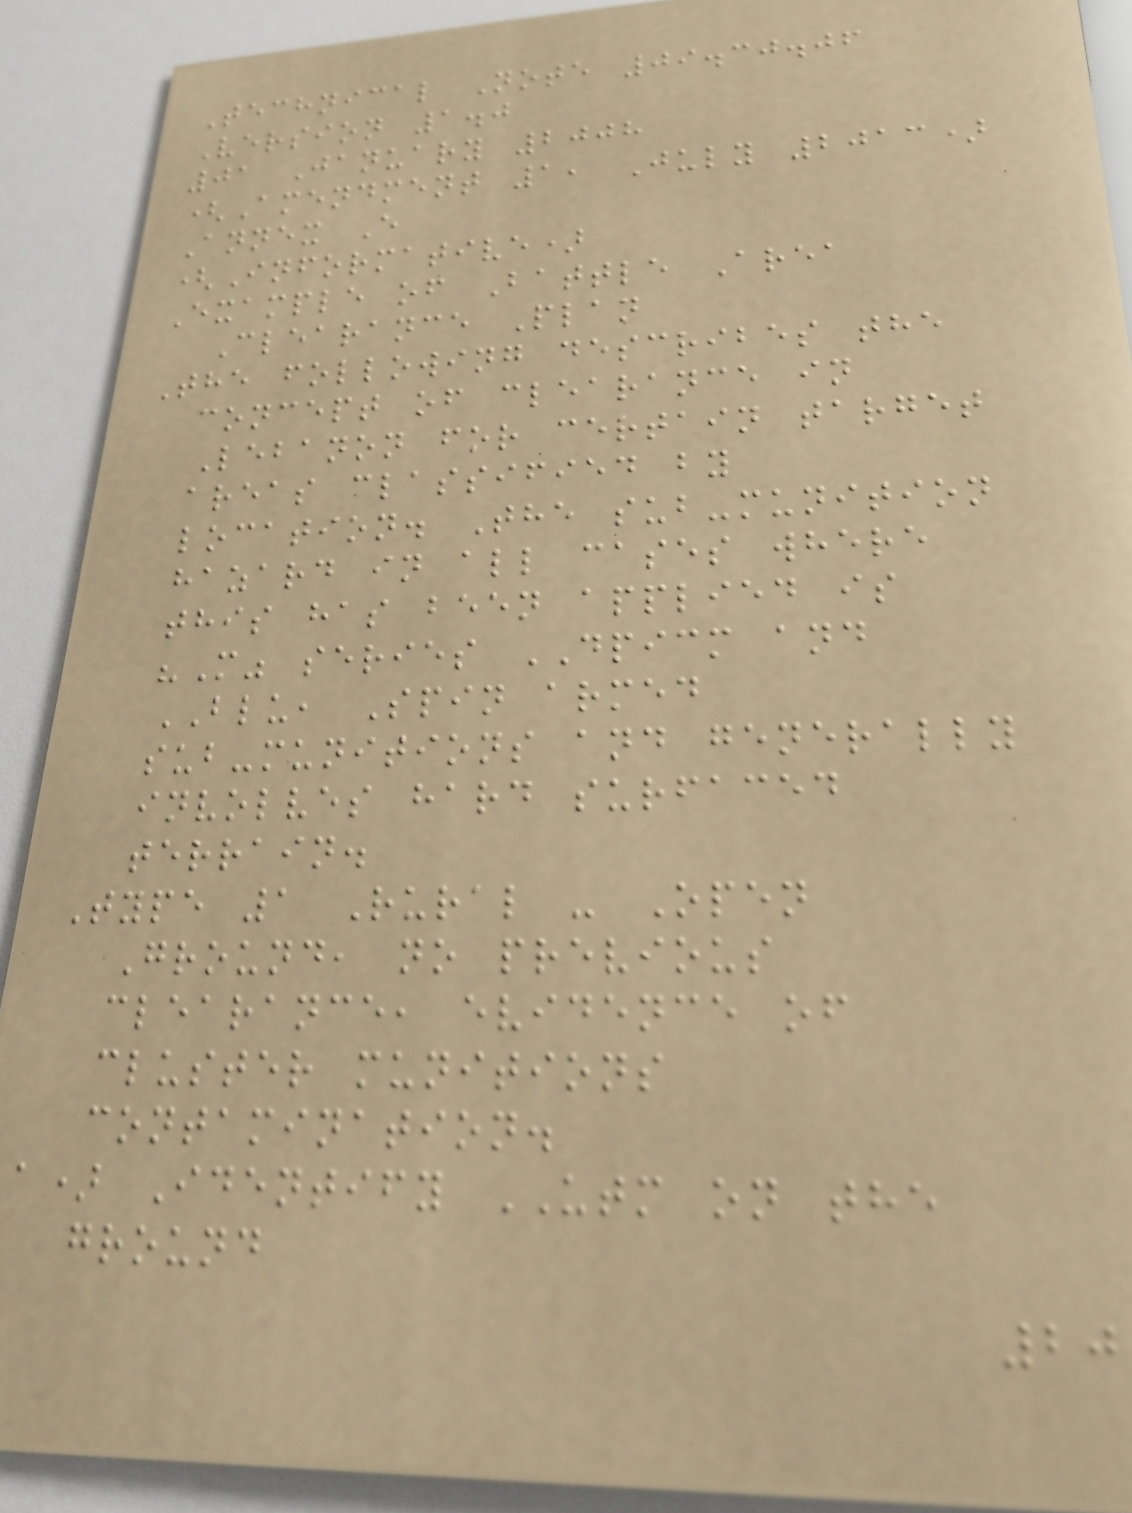Technical Note 09.30.06
Version 1.0
01 January 2008
(Amendment 1, July 2013)
Annex E
(Informative)
Example of Battle Area
Clearance Plan
The following describes the
concept of clearance in
Lebanon for certain target
areas classified by
location. The sub-munition
hazard in all cases where
this has been applied is
"M" series DPICM and
BLU, Spin armed
sub-munitions and generally
involves hard surfaced
terrain.
Type 1 Rural - Open
Ground, no previous
clearance, evidence of
cluster munitions
contamination.
a) Identify UTM on the
ground
20
